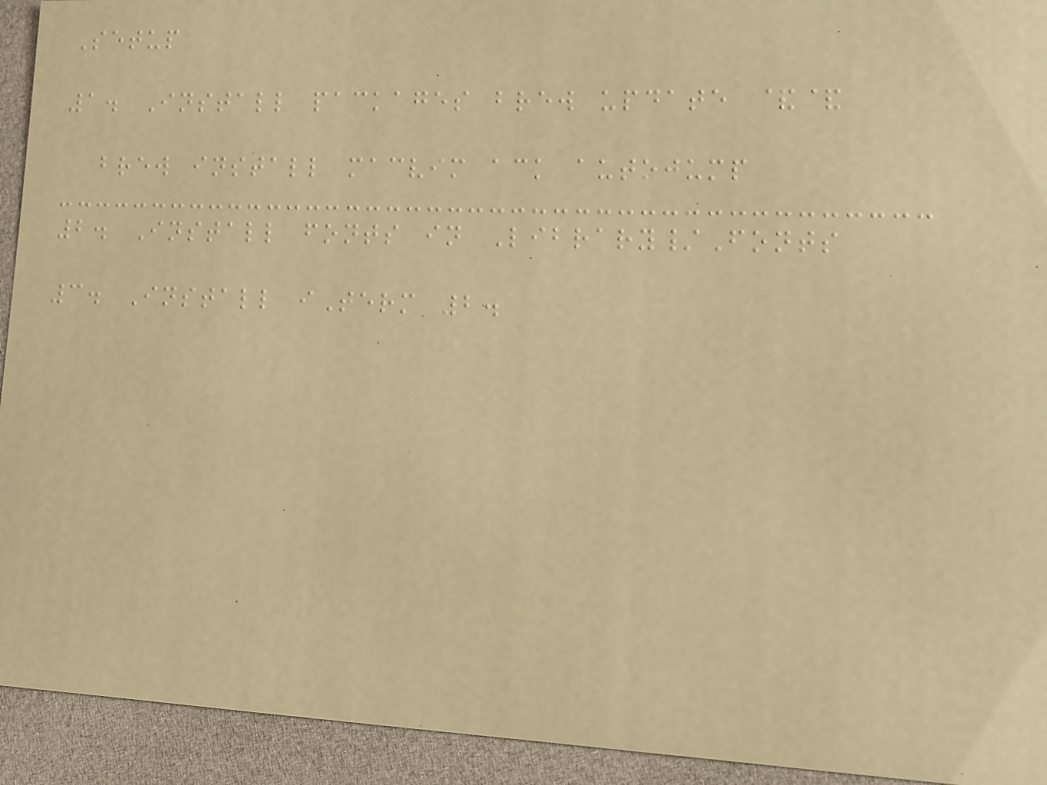Setup
1. Install packages brew update &&
brew install macvim ack autojump
2. Install fonts in Library/Fonts
3. Install iTerm 2.
